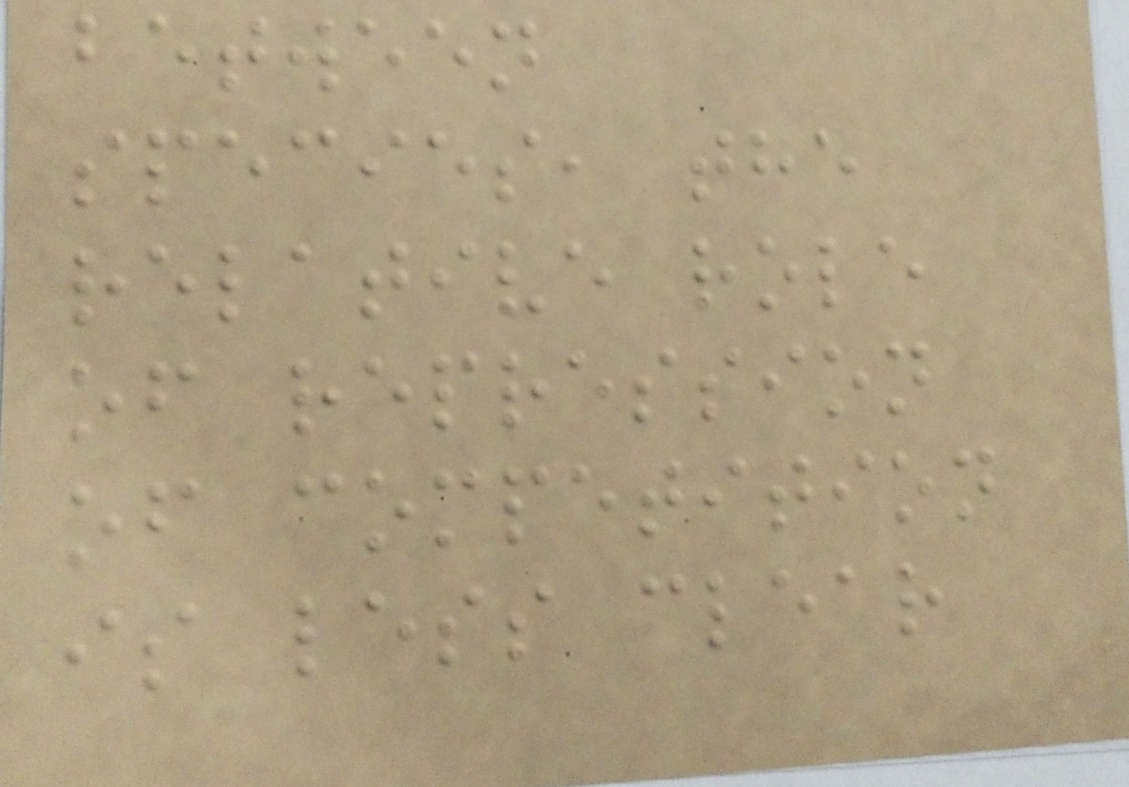between
species, the
relative role
of repression
of competition
is less clear
